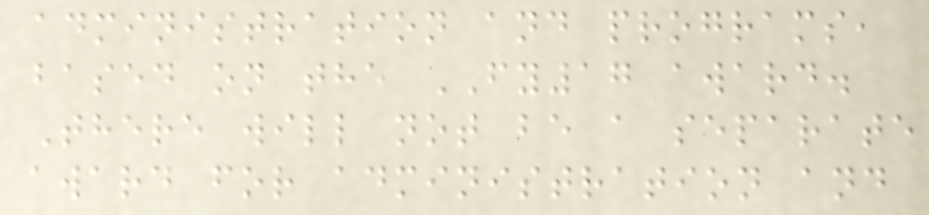administration and programs,
based on the FY17 award.
There will not be a separate
award for administration and
